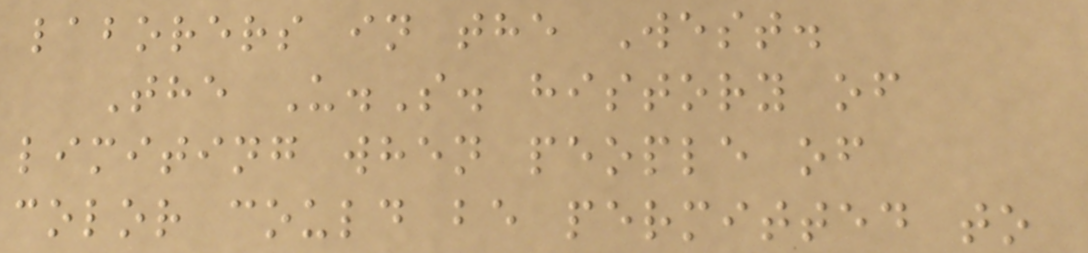laborers in the West.
The U.S. history of
limiting when people of
color could be permitted to
